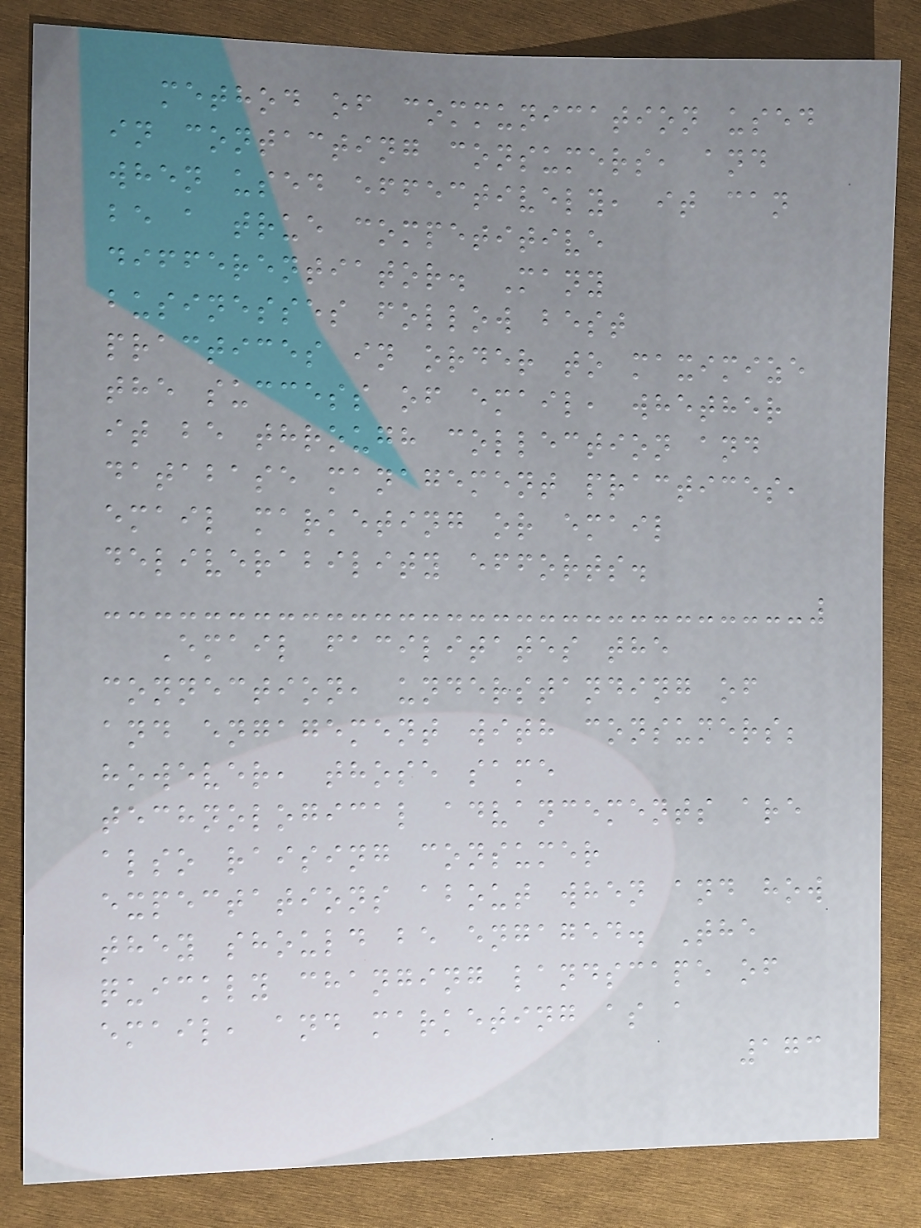method of communication used
in contacting consumers, and
when used effectively, it can
be a true competitive
differentiator. Many
businesses follow best
practices in order to maximize
the success of email, whether
it be through collection and
database management practices,
email marketing or email
deliverability efforts.
Email facilitates the
connection, understanding of
and engagement with consumers;
however, those same
technological advancements are
also raising consumer
expectations about when and how
they should be engaged. The
quickly changing landscape of
email, and marketing as a
173
